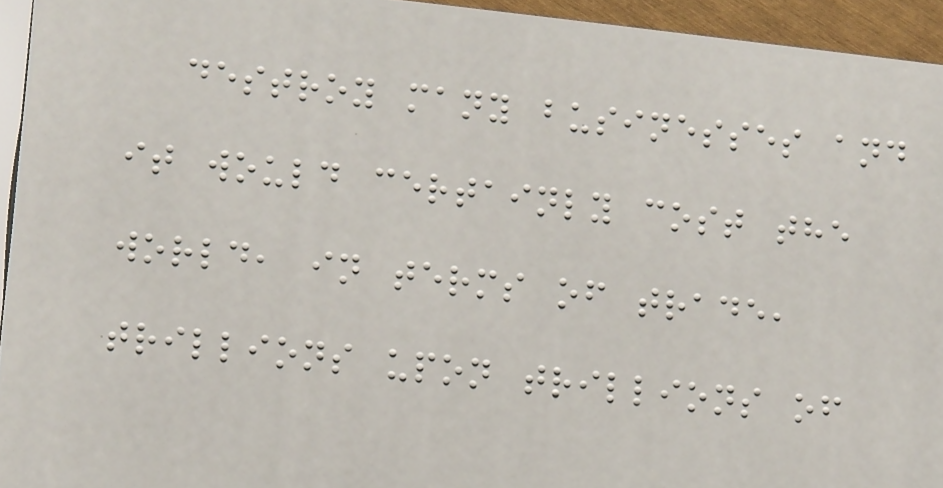destroy many businesses and
it would certainly cost the
world, in terms of trade,
trillions upon trillions of
